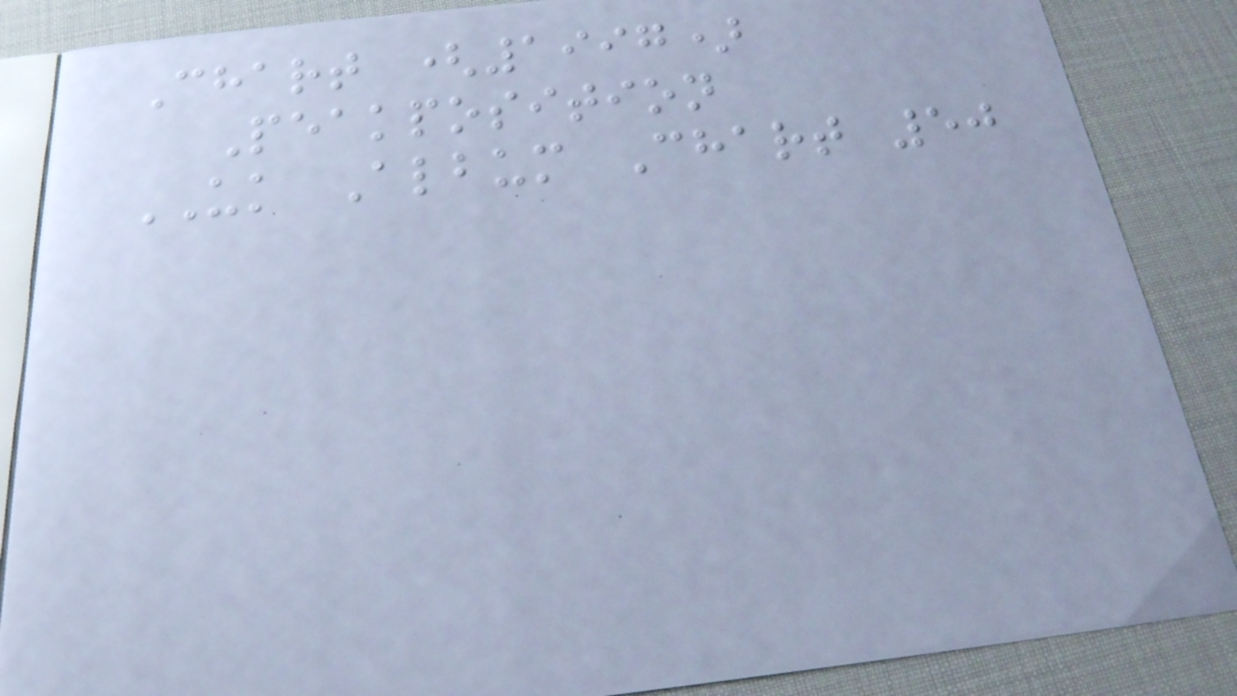Chart (1997)
Peakposition
UK Album Chart 50
